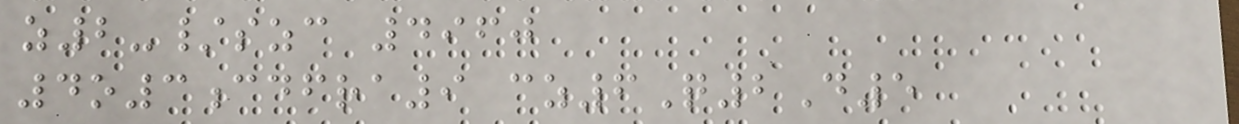z2-/szc 4960
4o3cdfra9 cz6Q2D5
